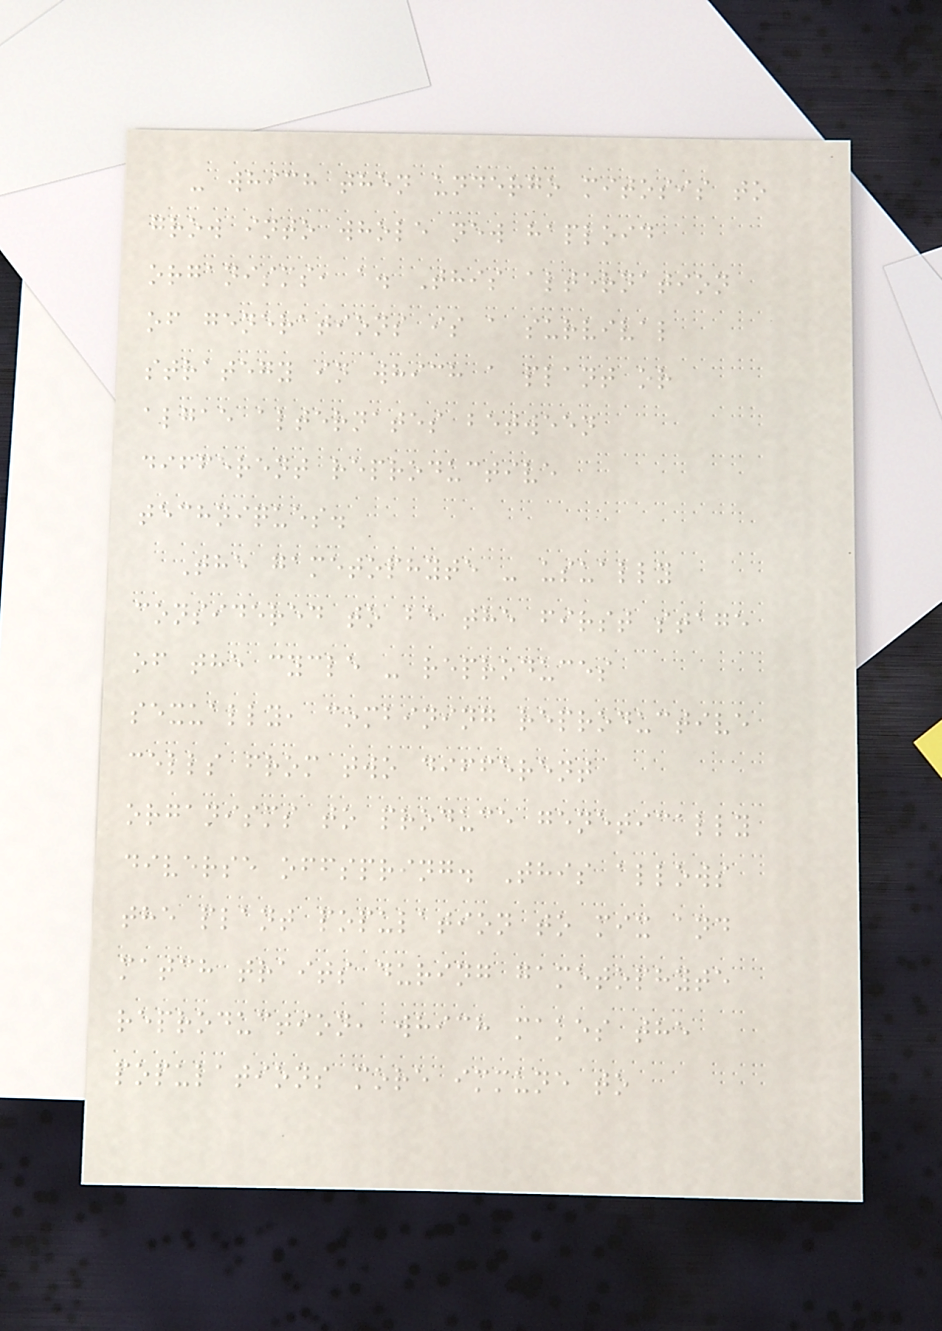- which then undergo mitosis to
grow into whole new haploid
organisms, a. This alternation
of generations is a survival
strategy in which a plant or
algae alternates between
different reproductive
techniques.
The gametophyte - usually
considered to be the first stage
of the cycle - reproduces
sexually, combining reproductive
cells from two different
organisms to produce genetically
diverse offspring. This allows
the plant population to mix and
match traits during gametophyte
reproduction, which makes the
populations more immune to
